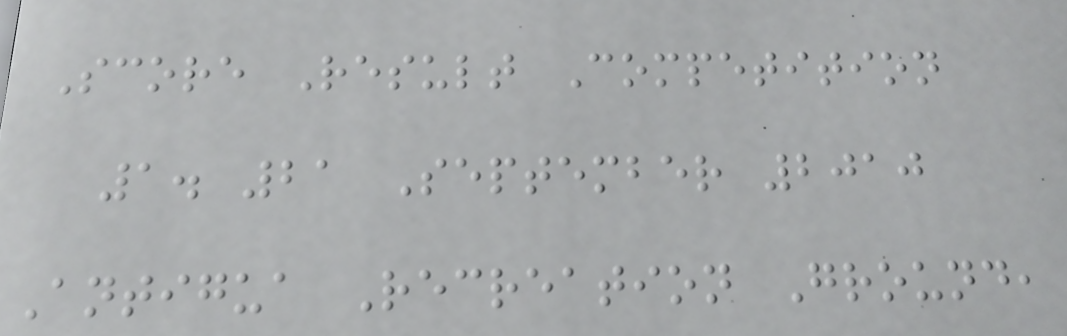Score Result Competition
1. 21 September 2010
Antigua Recreation Ground,
